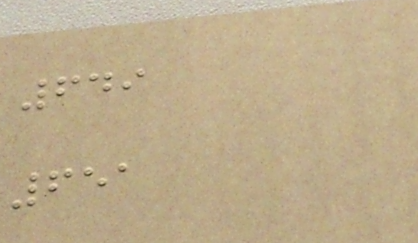649
651
